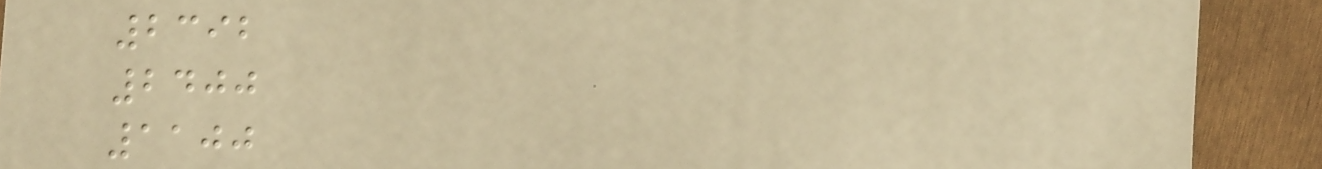2392
2400
1100
